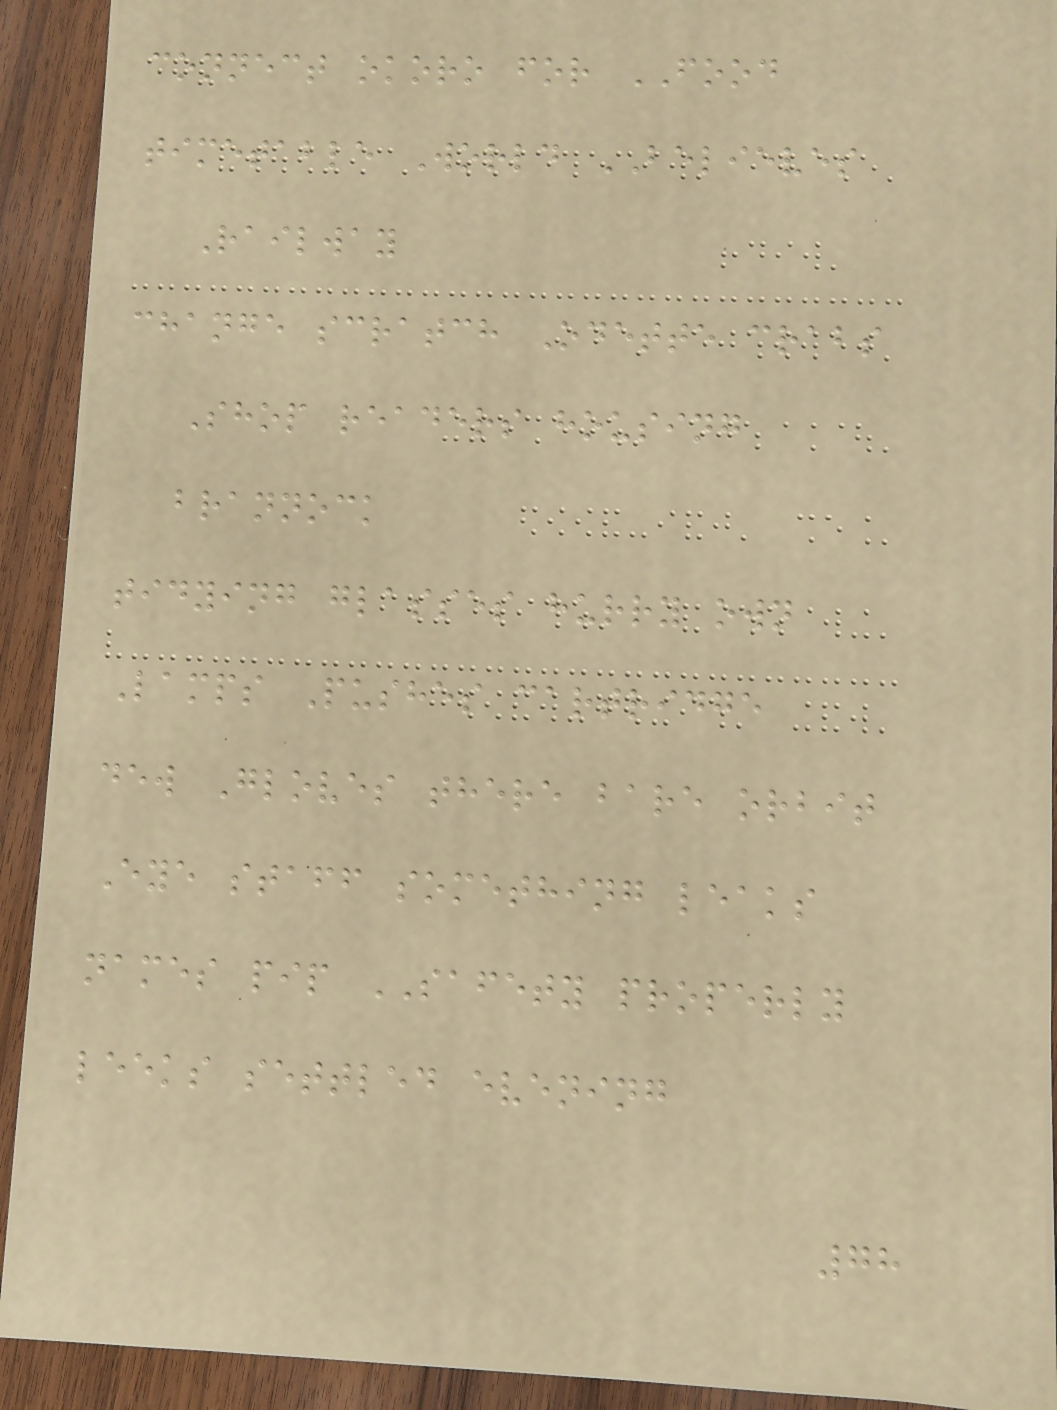connect okoro for FOOD
timetable World BELIEVES
Railway
change scratch Odette crabs
Shop readers housing
brannock
tidying glasses hurry own
Lamps Pushes cartridge
dew Gloves there bare orbit
Eye staff something leaks
names pip SAFETY properly
leeks settled evening
78
